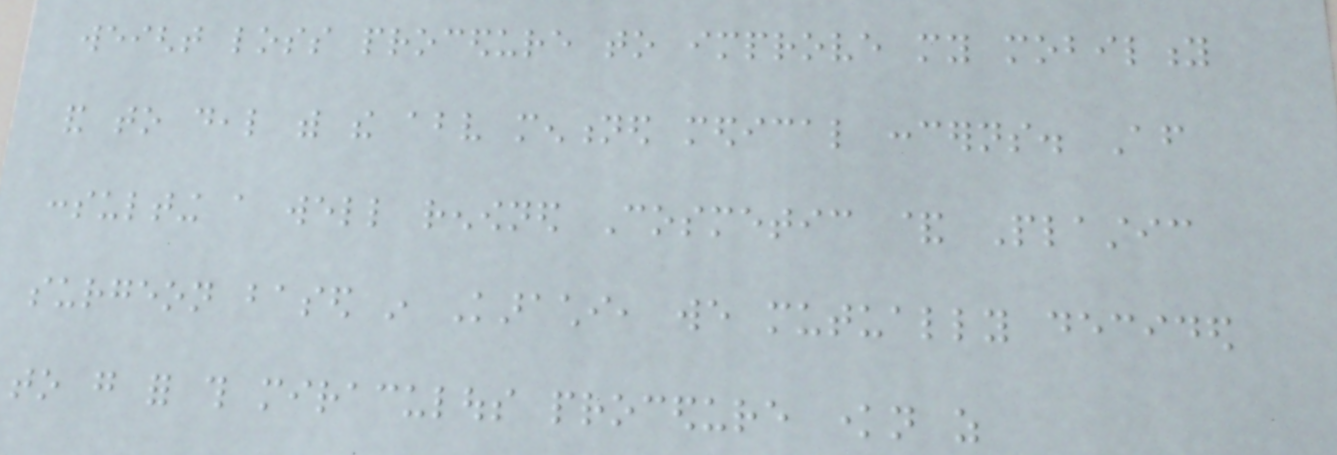weight loss procedure to improve my mobility
and to deal with the above mentioned medical concerns. After
consulting a well renowned Cosmetic & Plastic
surgeon based in Karachi, we mutually decided
to go for this miraculous procedure known as
